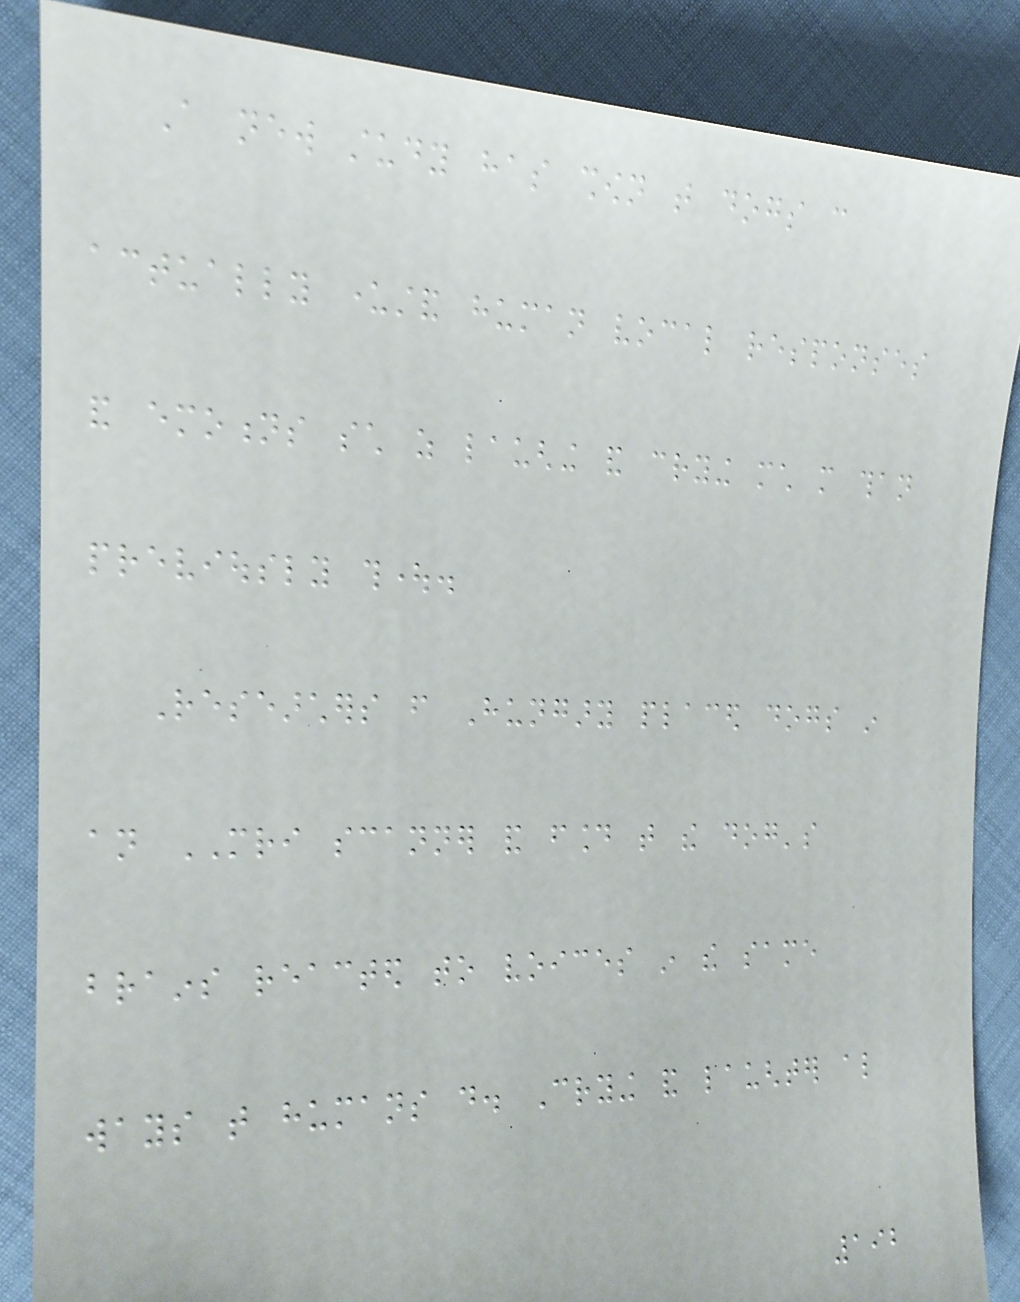A new study has shown that dogs can
actually understand human vocal responses
and emotions such as laughing and crying much more than
previously thought.
Researchers from Hungary placed dogs in
an MRI scanner and found that the dog's
brains reacted to voices in the same
ways that humans do. Crying and laughter also
192
